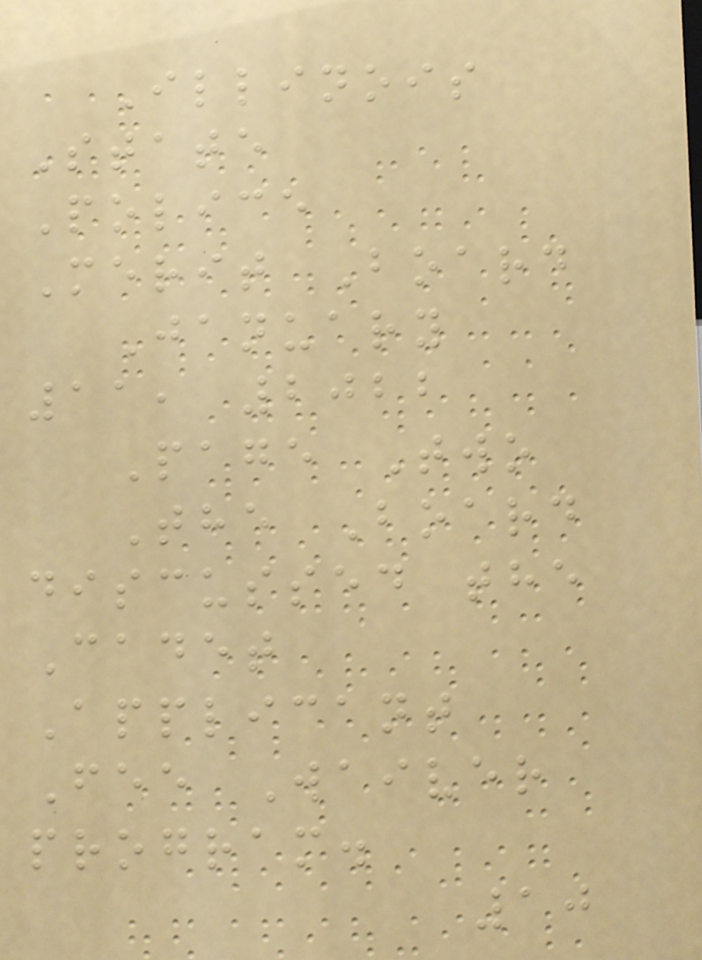Illinois
State
Police
Merit Board
January
11, 2022
Page Two
The Board
discussed the
Cadet
Applicant
Fee Waiver
program.
10
